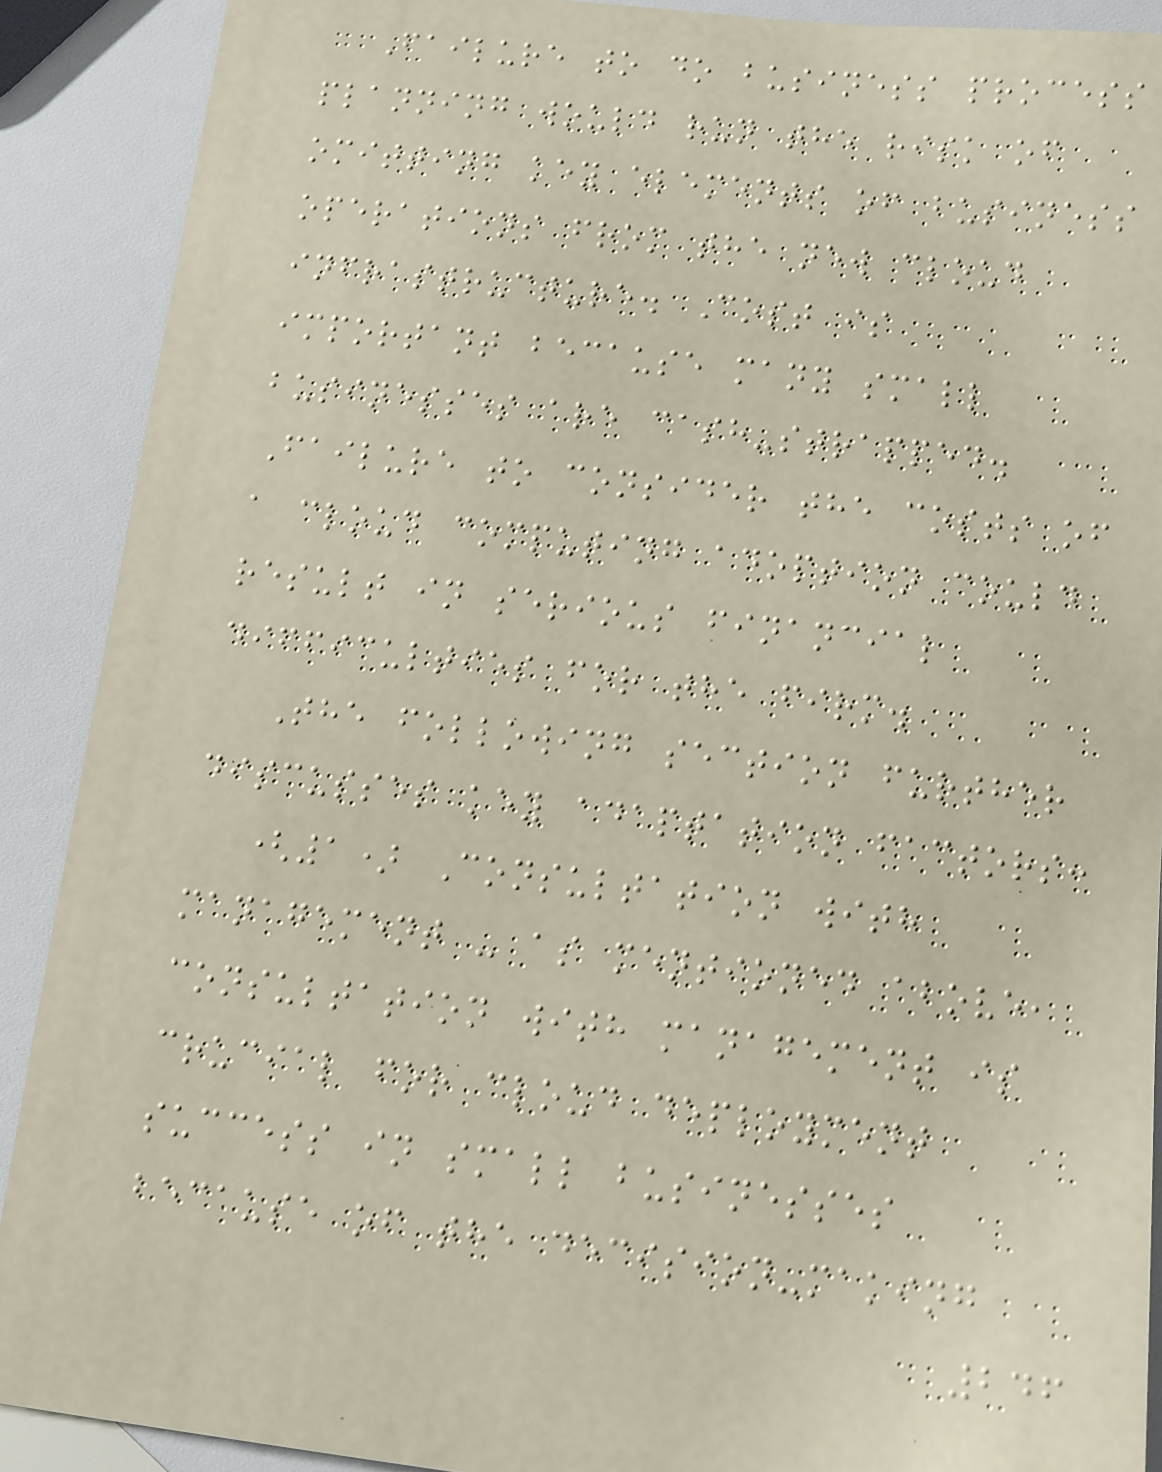Failure to do business process
planning would run the risk of
omitting key elements of business
operations from the new cloud
infrastructure. Cost is
important because many small
businesses are cash-strapped.
Failure to consider the costs of
a cloud computing adoption could
result in serious financial
difficulties for the firm.
The following section further
discusses key adaptation factors:
(1) Consultation with
management - as mentioned above,
consultation with management is
crucial for cloud deployment
success in small businesses
because of the decision-making
246
